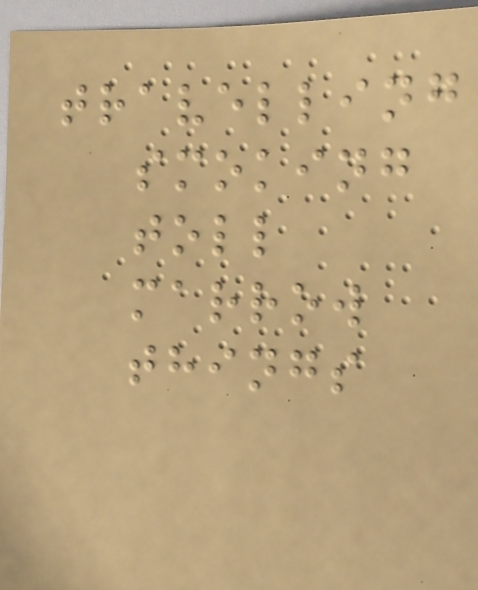travelling
smoking
toll
marrow
things
